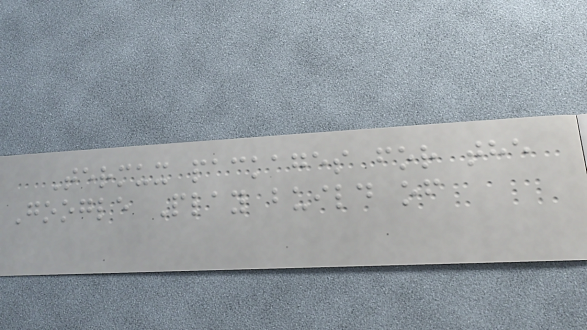Termux packages for the
Google Play build of
